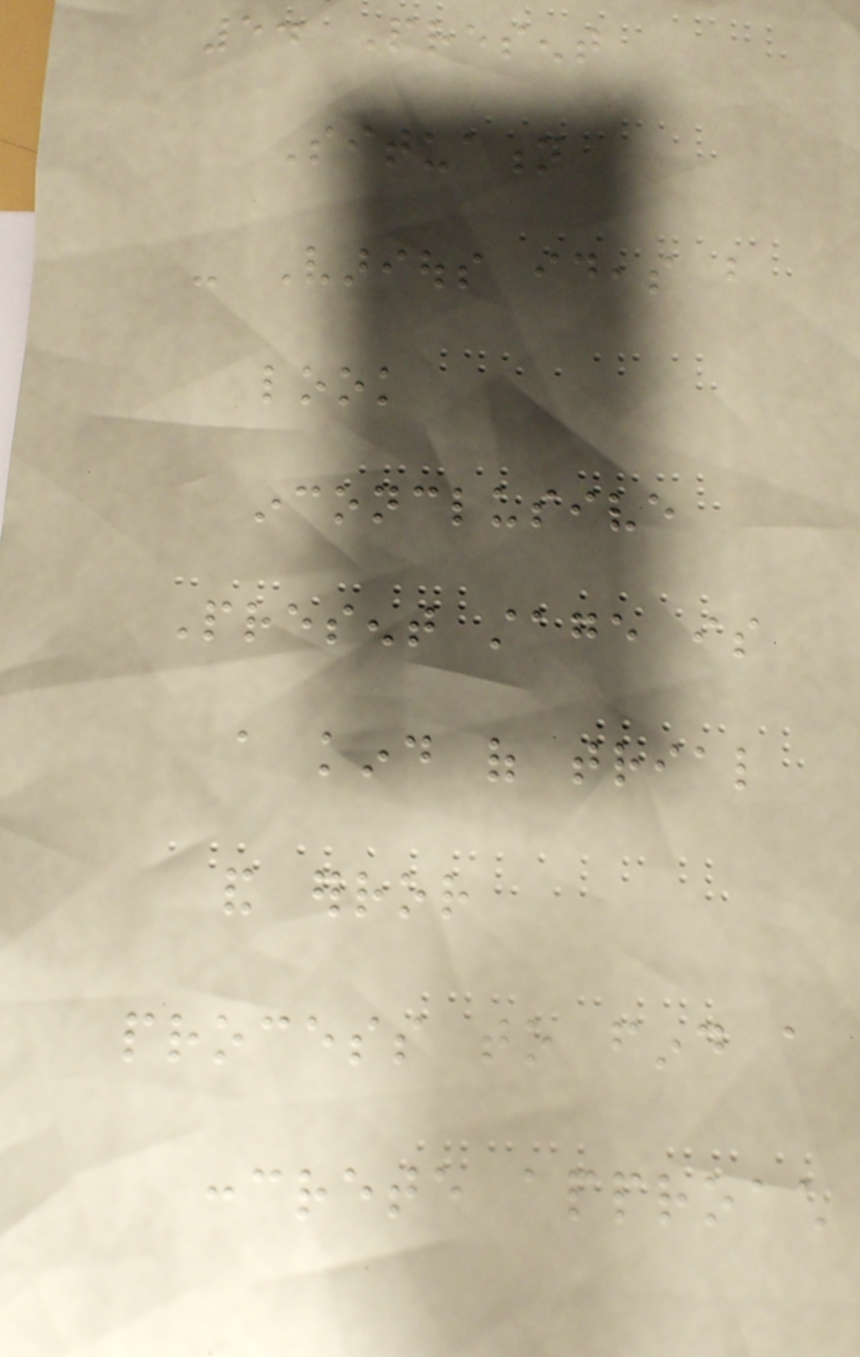5. Present
Situation
- Various ideas but
look
inconclusive
Present stage is
a kind of trial
and error
process to find a
concrete approach
